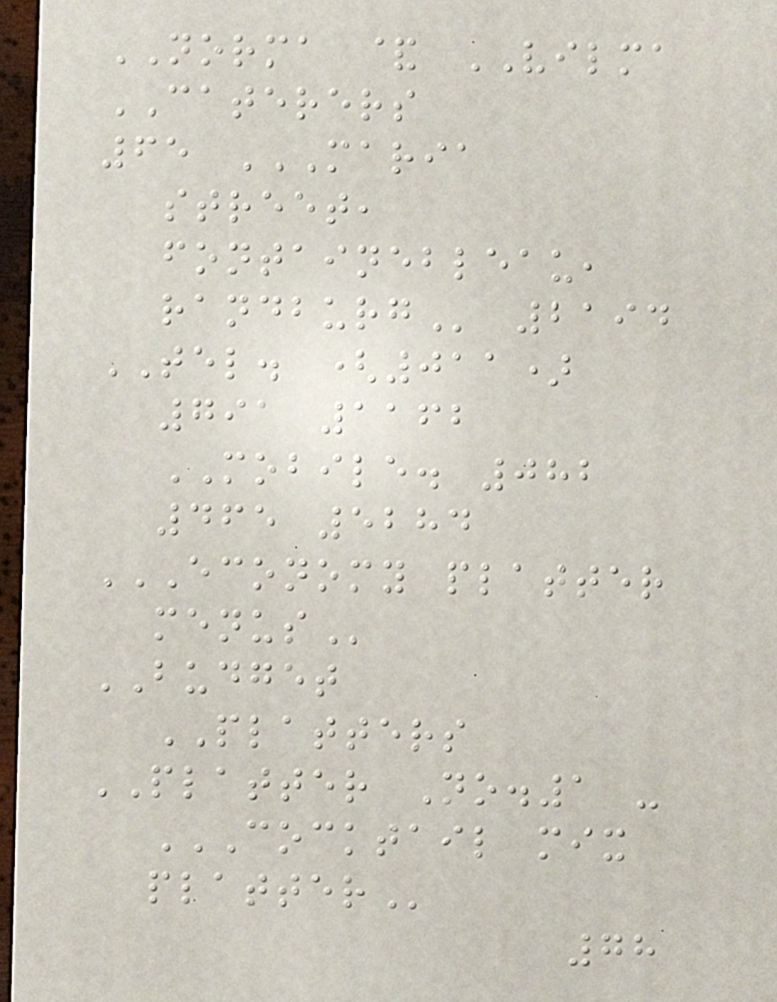NORMA & VILMA
CATERERS
65 MARIA
STREET,
FONTAINEBLEAU,
RANDBURG 2194
TEL. (011)
791 1162
MOBILE. 082
465 5284
ECONOMY PLATTER
MENUS
BUDGET
PLATTERS
PLATTER No.1 -
COCKTAIL MIX
PLATTER
78
